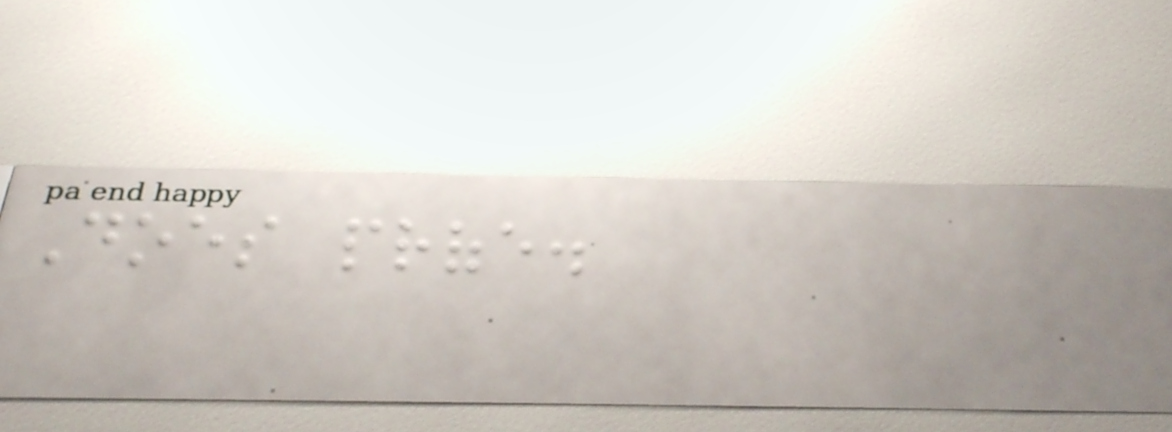Does profe.
